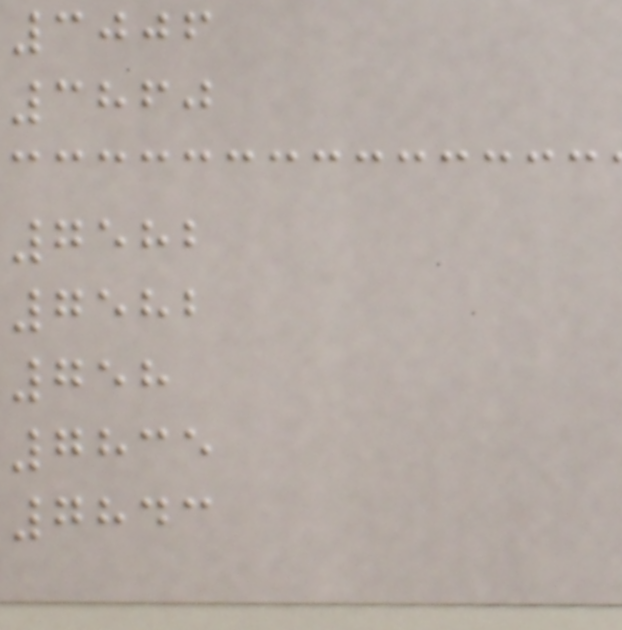3006
3860
7582
7582
758
7835
7843
